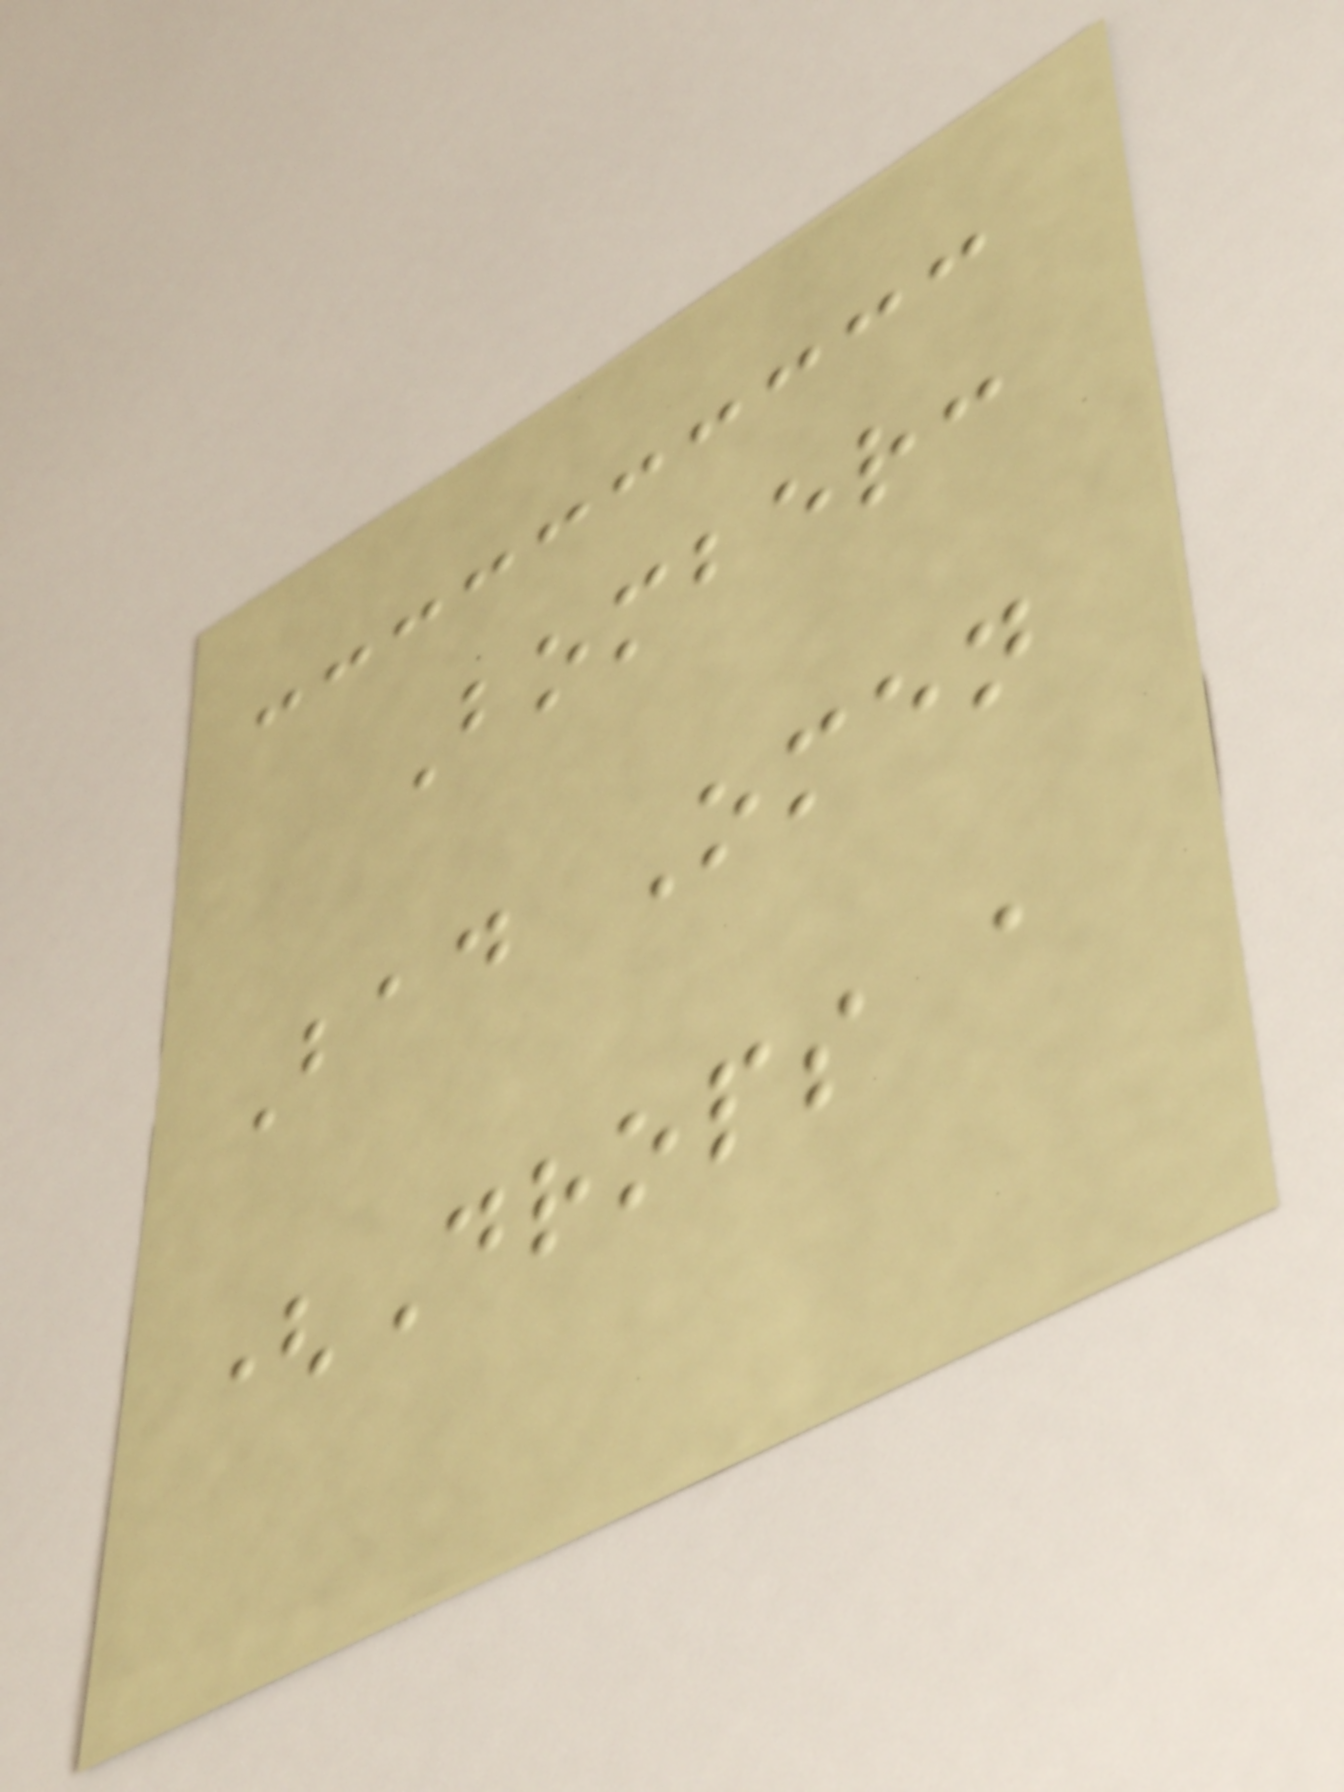Bomber:
Bad Omen
(Drops a
